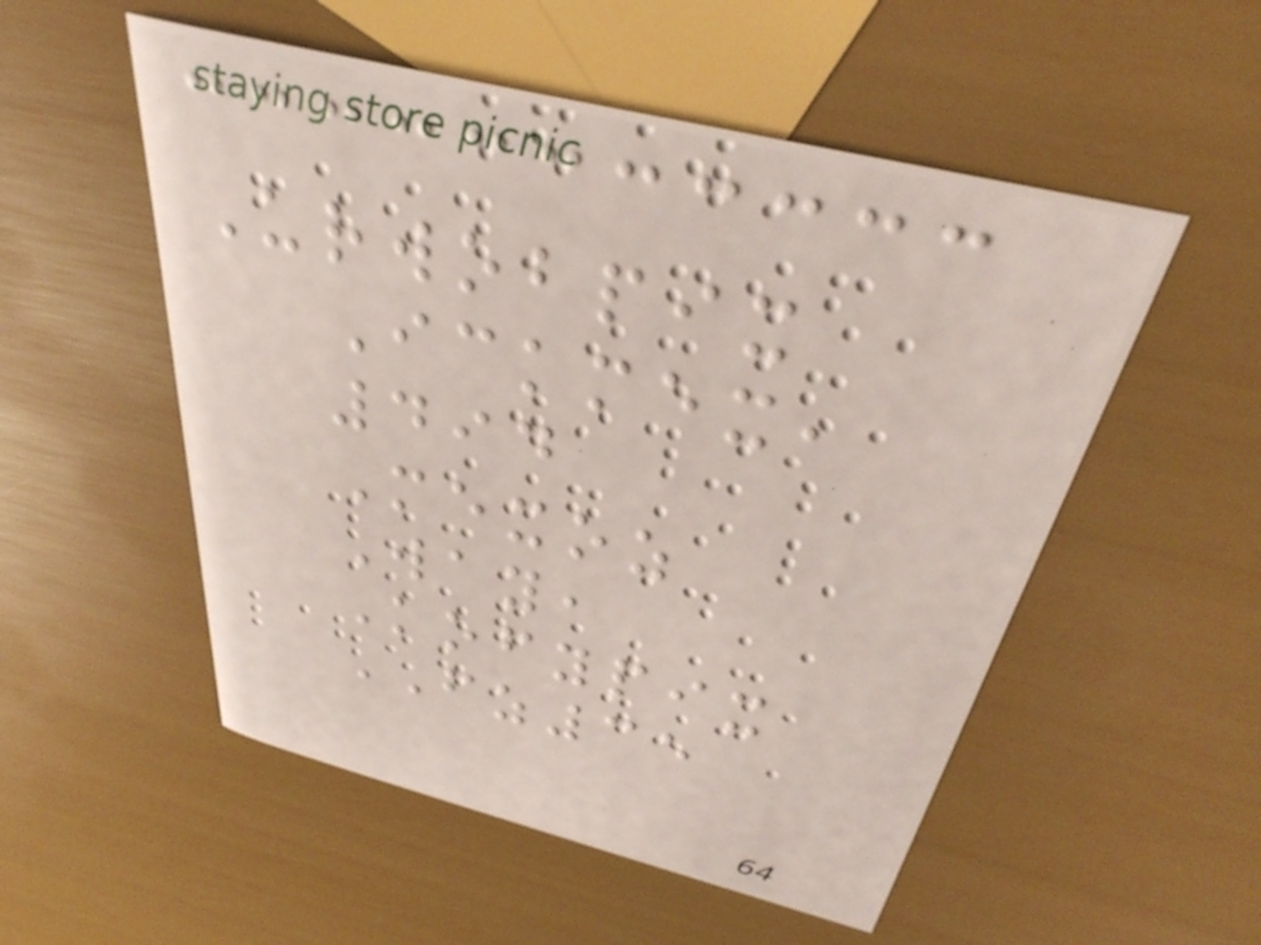Urwobpix
Ickmex,
494
Mexoz
Way,
Kofypix
FZ35
